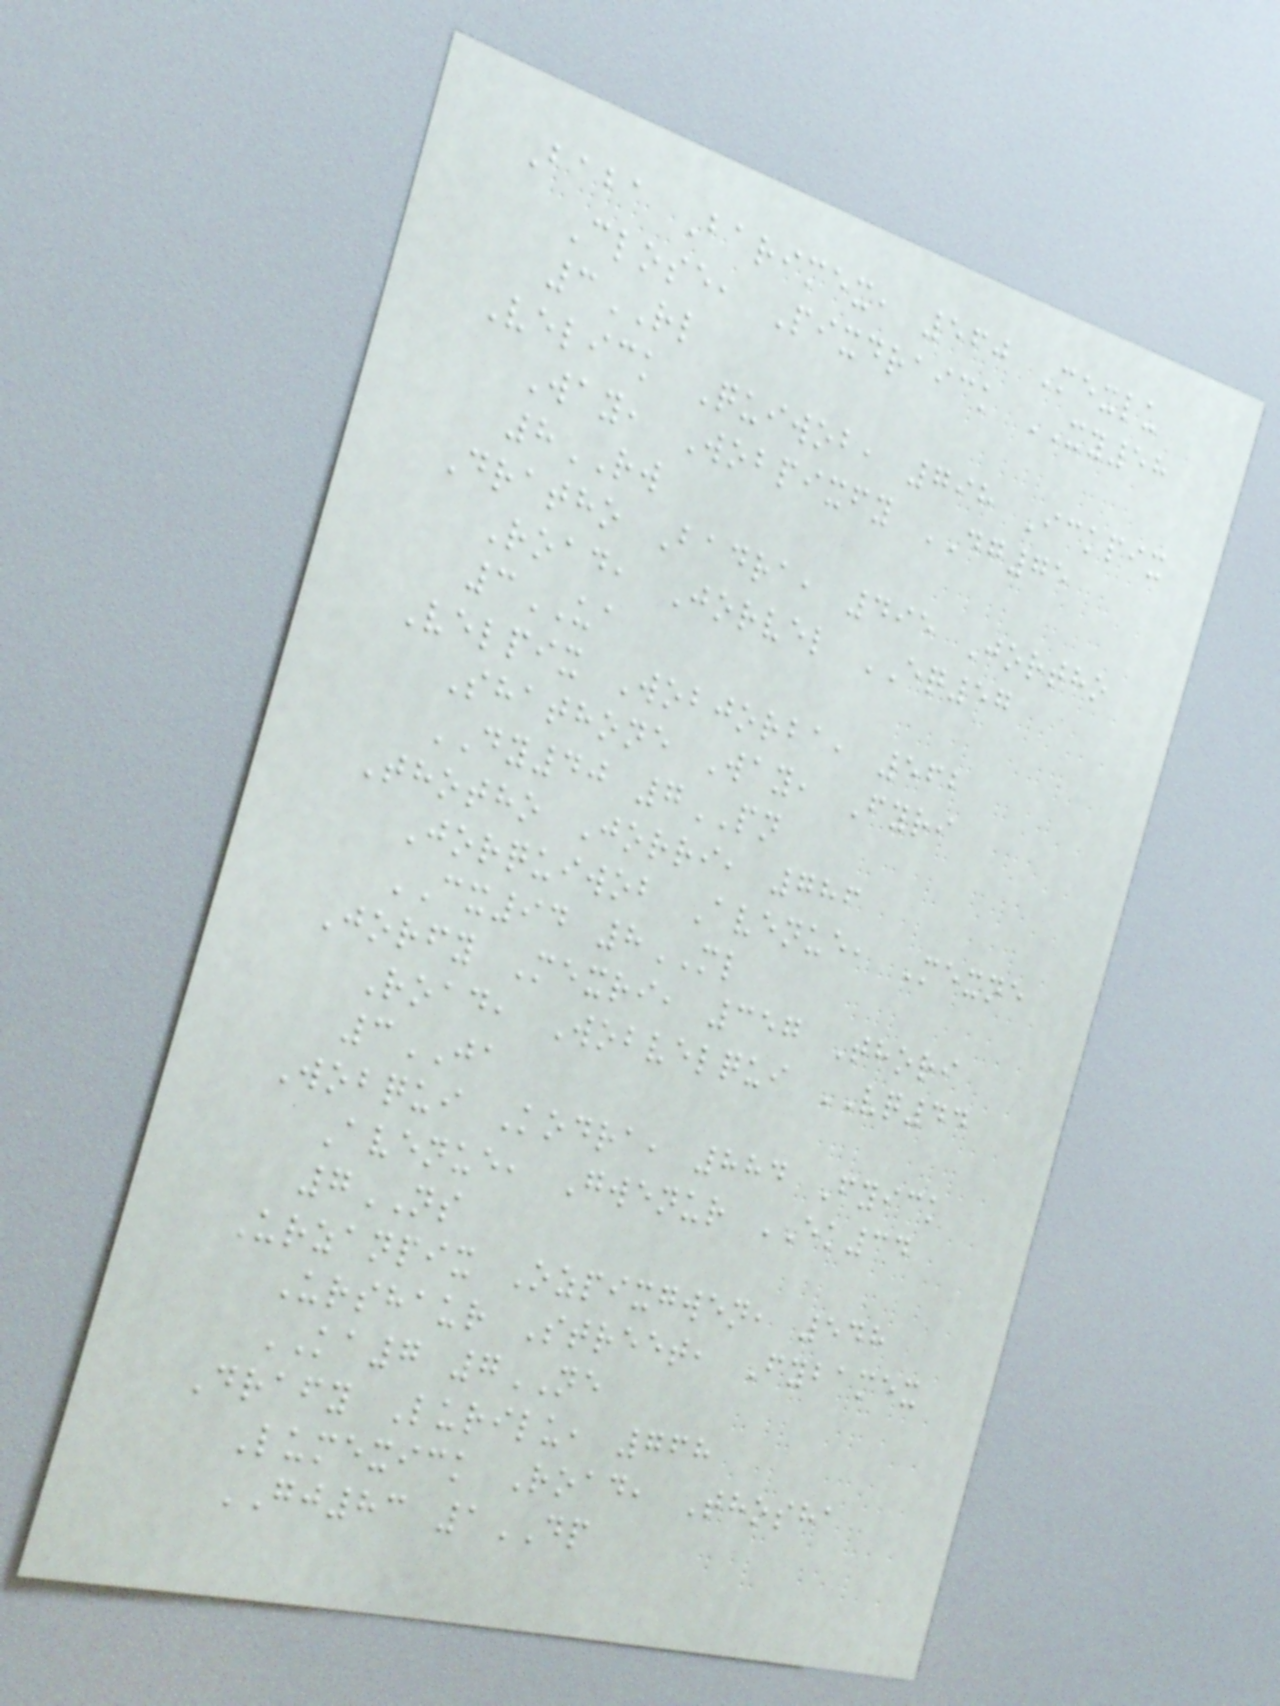Baba Barimex, 560 Mexlu
Close, Pixdraick XY58
3RL
Velick Quiwob, 798 Ickpix
Way, Wobpixfy DG75
8RW
Dratho Badra, 495 Jortho
Road, Jorvel EQ57
3UA
Velpix Wobjorba, 562
Shathone Way, Fyri
DY40 7PN
Thotho Jorri, 786
Jorquiwob Avenue, Mexne
CX94 8ML
Jorfy Mexri, 357 Thori
Road, Wobvelqui VQ44
3JA
Wobqui Kodra, 884 Fyick
Avenue, Gwenur EK34
7NS
Urzanpix Ozpixgwen, 548
Urshaur Street, Fybamex
KA7 7NE
Drafy Lurilu, 768
Lumexick Road, Thosha
GJ83 1DP
